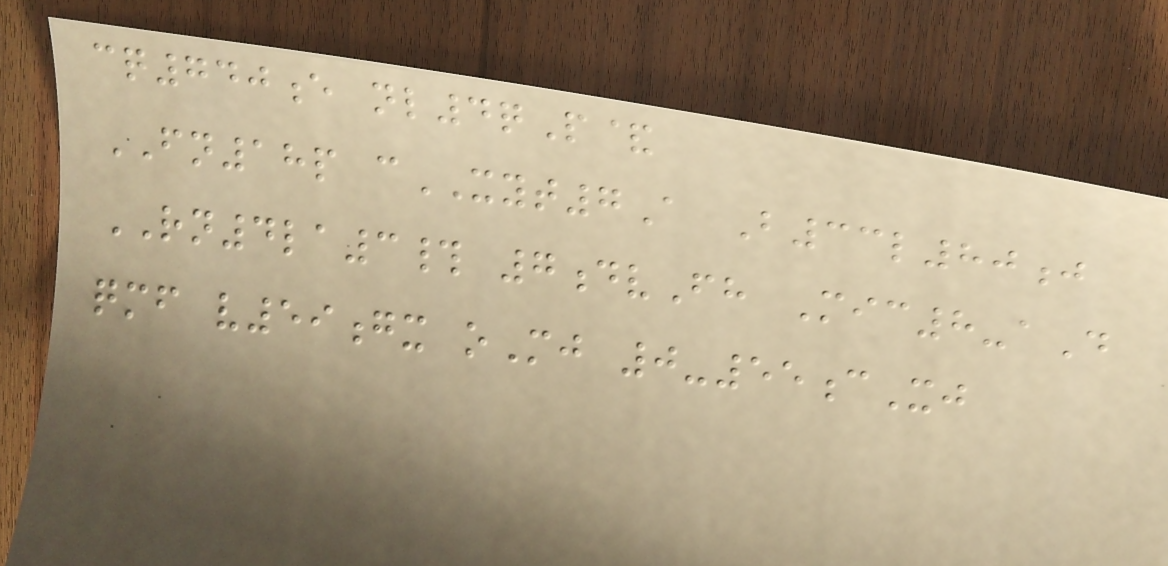cq740e nl4qP&
FN18p cXYT7A B33l80j
RN4la3# 7dvFh Mic8-aD
qmf v59gx oMj 0-55cXj
